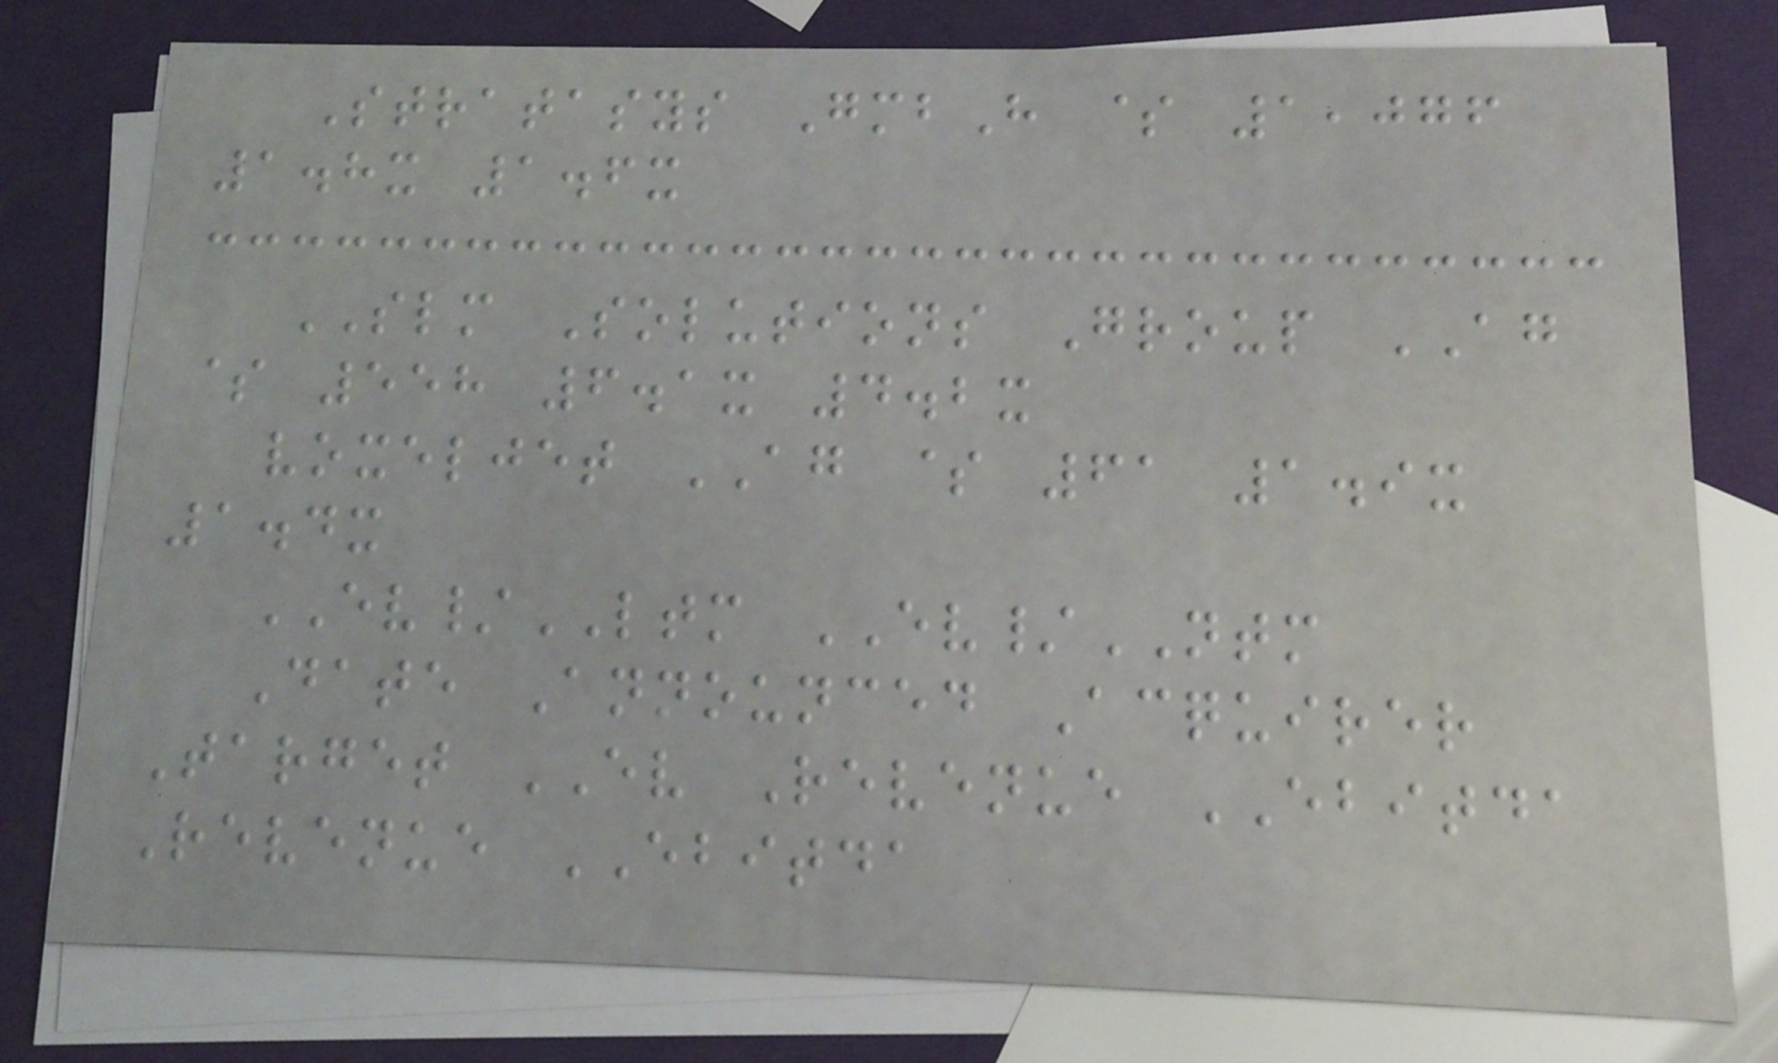Stratasys GmbH $ 1,076
1.8x 1.6x
SLM Solutions Group AG
$ 558 6.1x 4.2x
voxeljet AG $ 61 1.9x
1.4x
EV/LTM EV/NTM
Date Announced Acquirer
Target EV Revenue EBITDA
Revenue EBITDA
